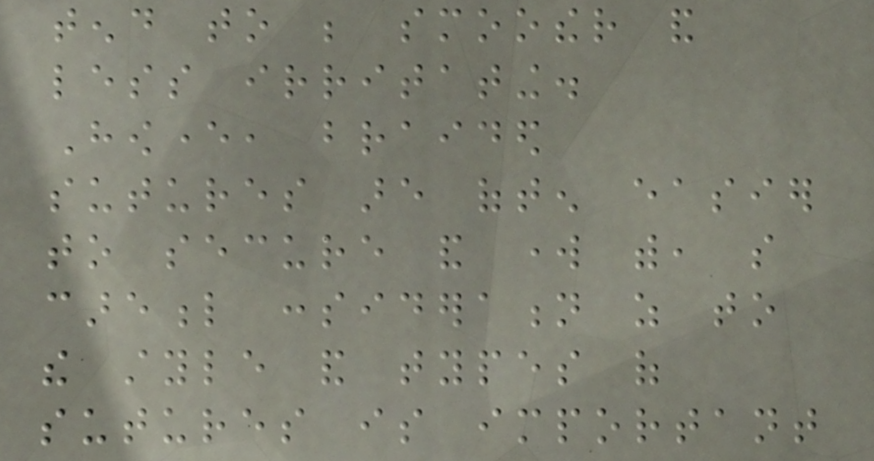tend to be smoother and
less irritating.
However, braided
sutures are often easier
to secure and work with, so
careful consideration as to
the style and types of
sutures is important
